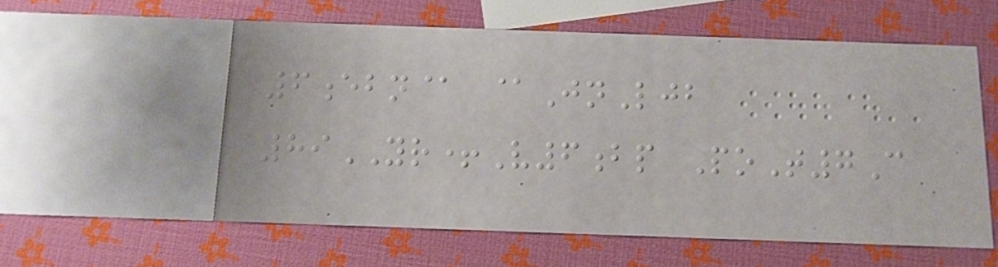6ebn@ @JnLjb
89YR+V6bp PoT7C
